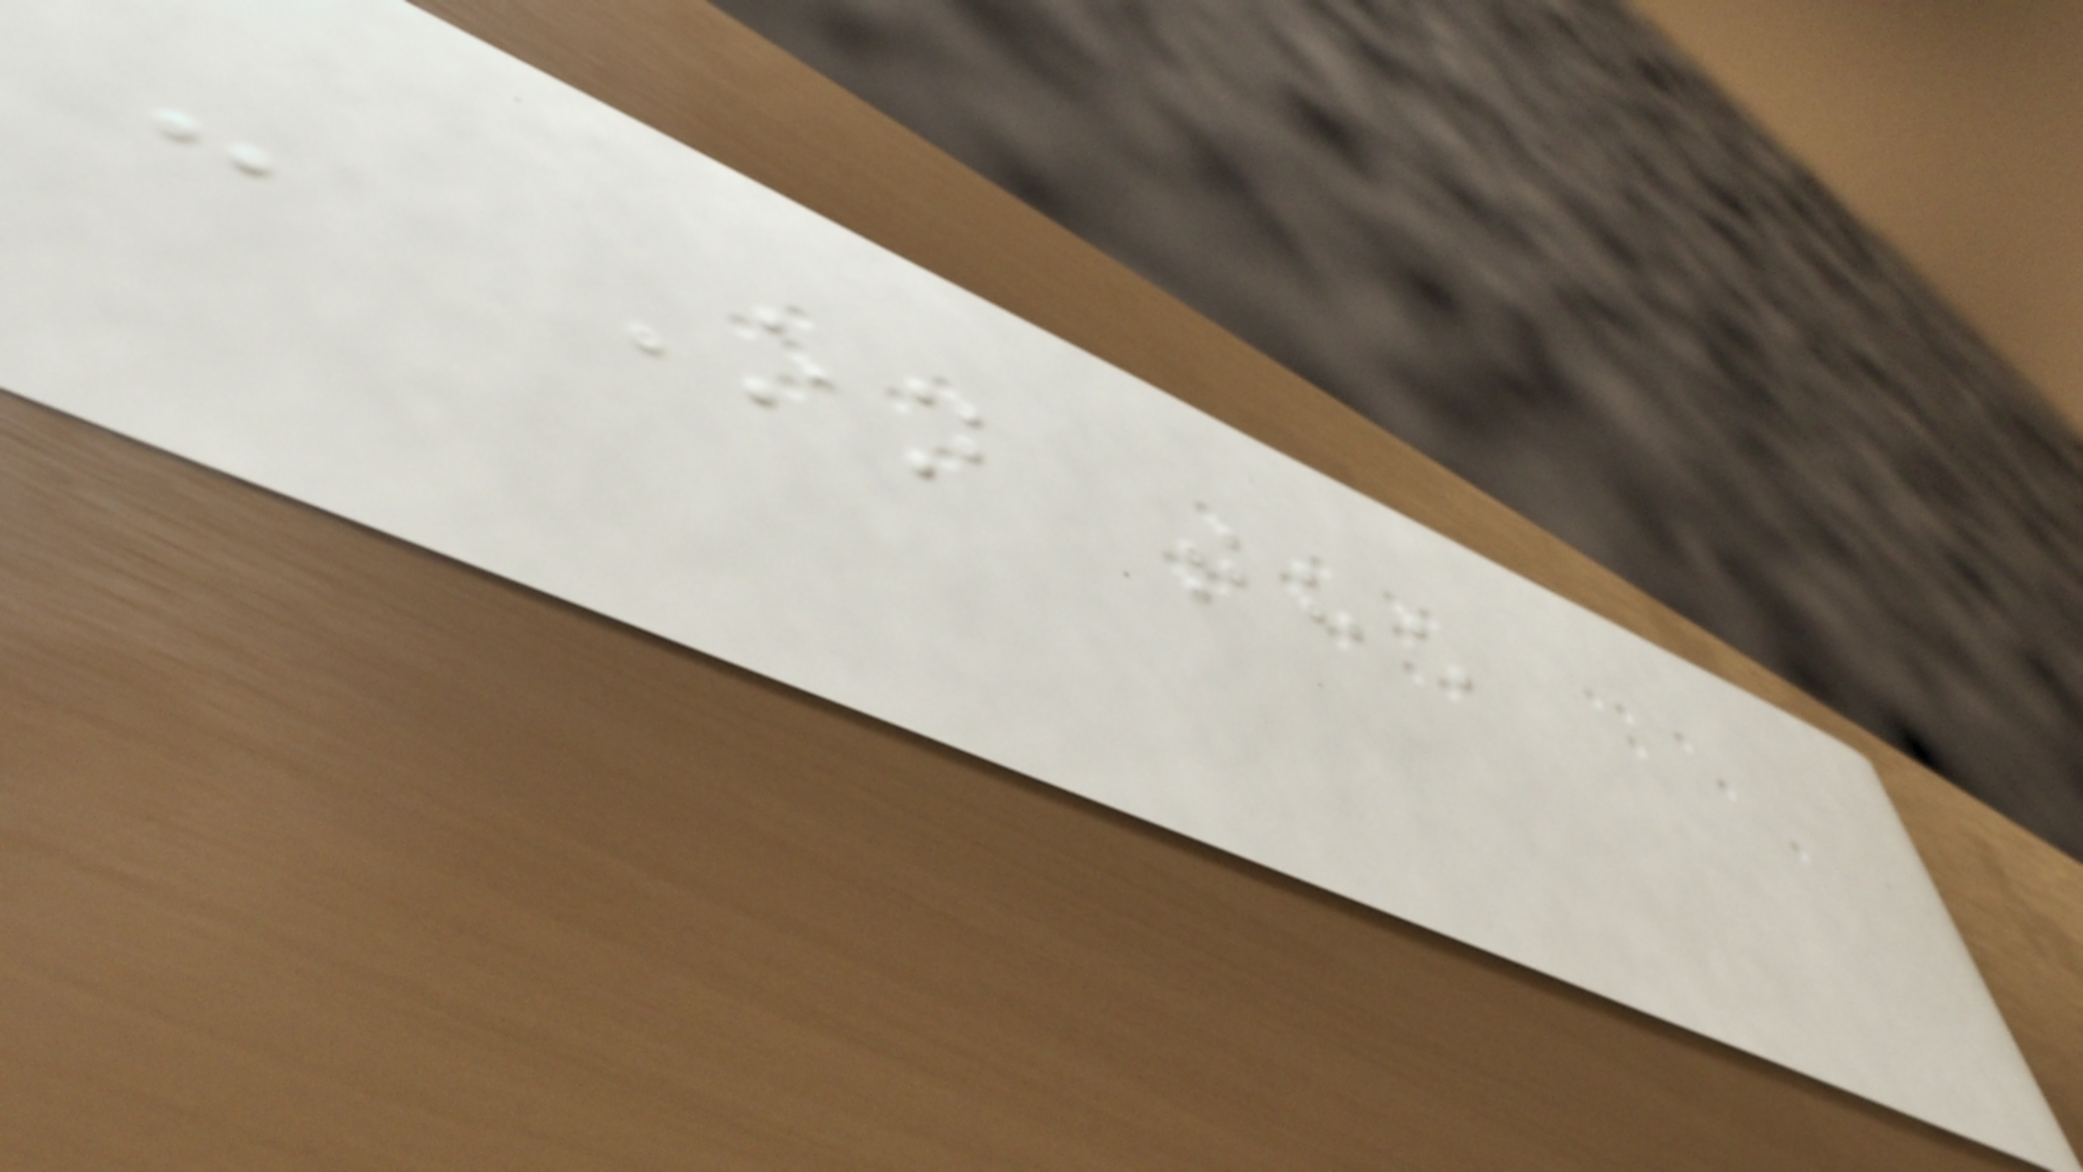- On the
